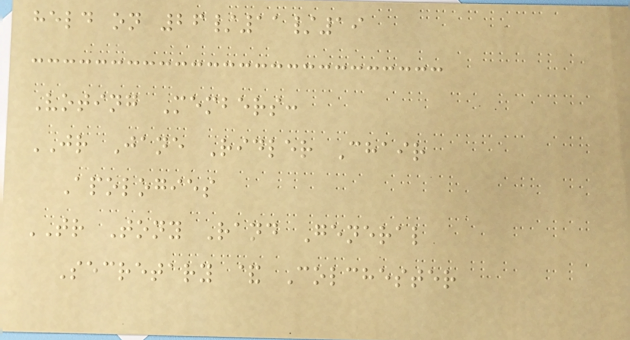held on 26/11/19
Voting Members:
JR Jane Ridler Chair
Apologies
TR Tony Rand General
Secretary & Colchester
